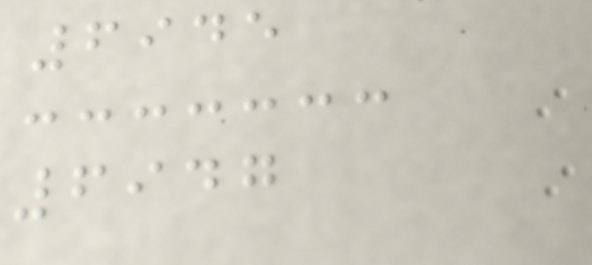6945
6947
